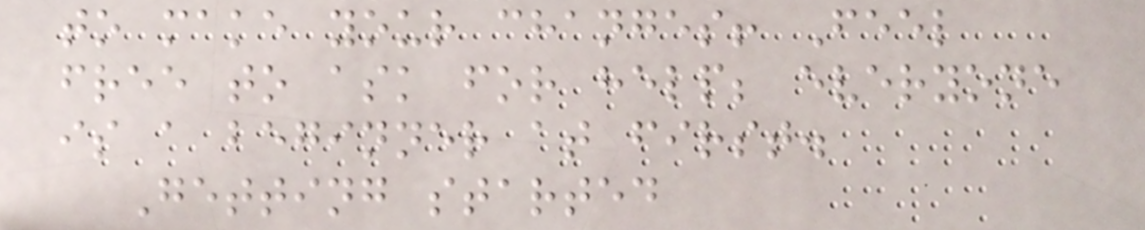to make your changes! Feel
free to ask for help; everyone
is a beginner at first.
Getting started
